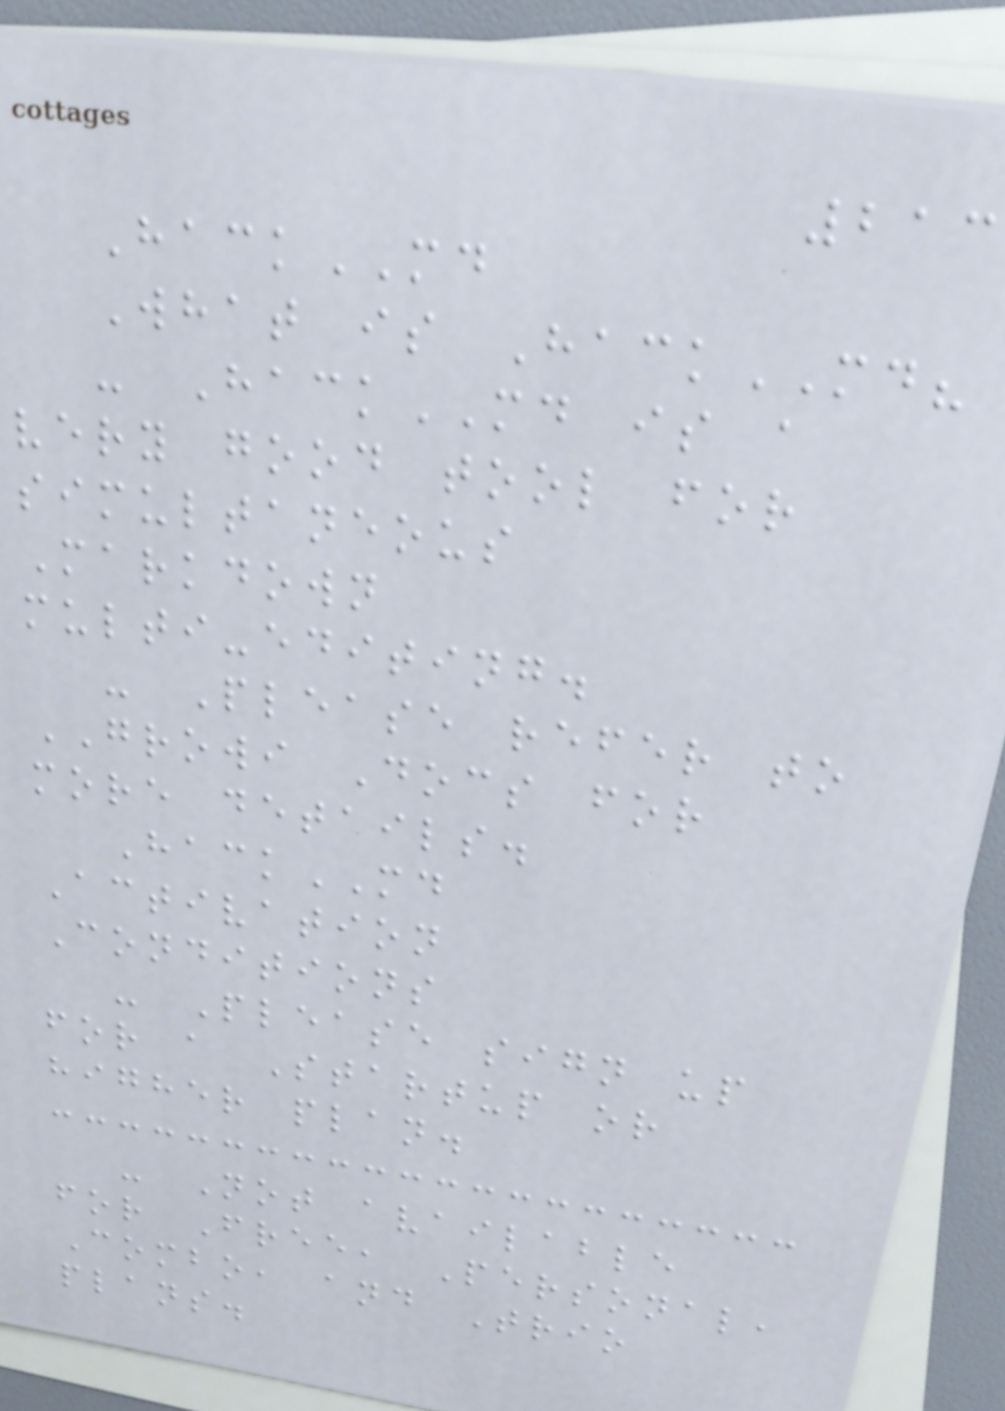213
HackMD
What is HackMD?
- HackMD is a
very good tool for
simultaneous
Markdown
multi-editing.
- Please refer to
GROWI Docs for
more details.
HackMD
Activation
Conditions
- Please sign up
for a Startup or
higher plan.
- Not available
for Free, Personal,
Combo, and Trio
plans.
